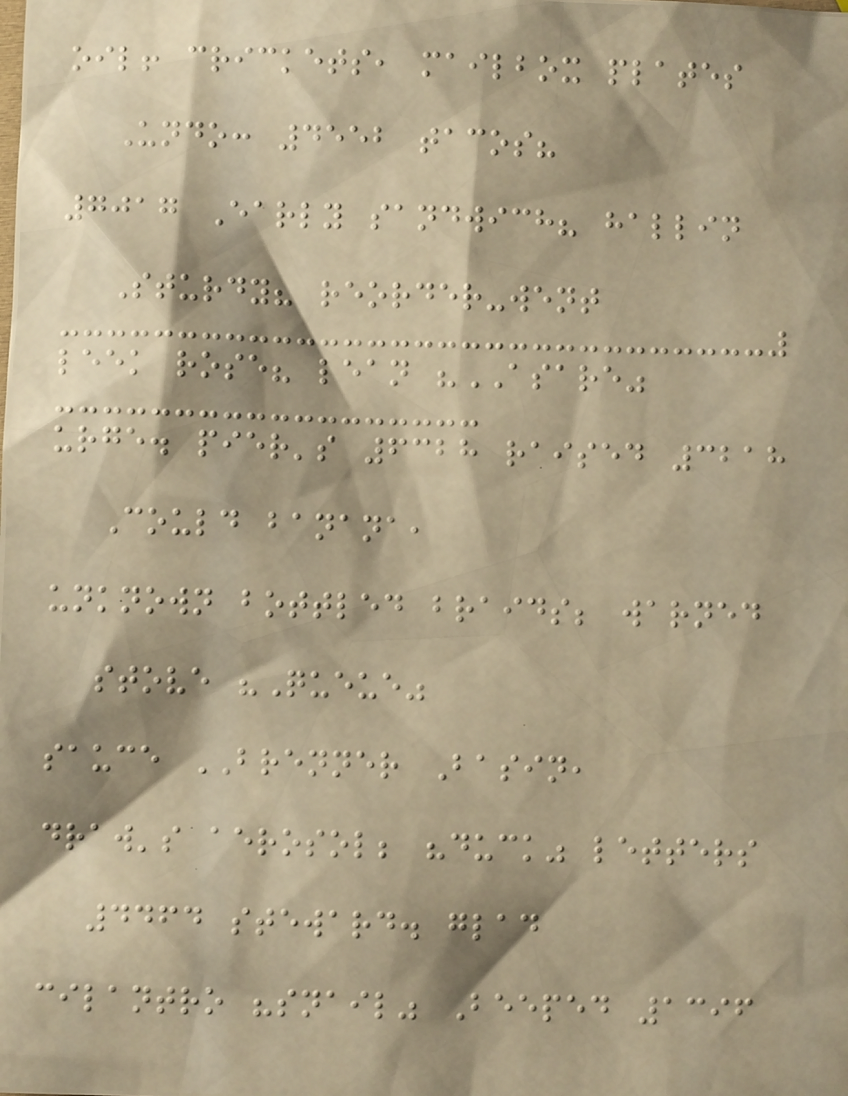oil! crickets, mailbox plates
Undo: 4552 tacos?
7017 Early sandwich? hallin
Sturdy? reorder-went
leek rose? lean "ASARE"
urge. pier's 6328 raised 3218
Could banana,
unknown bottled braids; warned
stove "Queue"
sauce BRENNER Basin,
draw's aerosol; "duck" letters
4464 steward. glad
cilantro "snail" Beeped 1396
